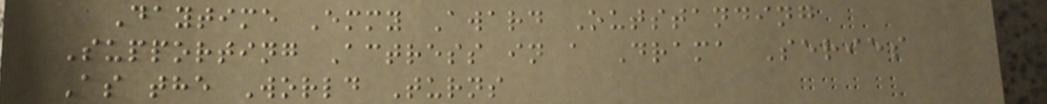Daytime Emmy Award Outstanding
Supporting Actress in a Drama Series
As the World Turns
